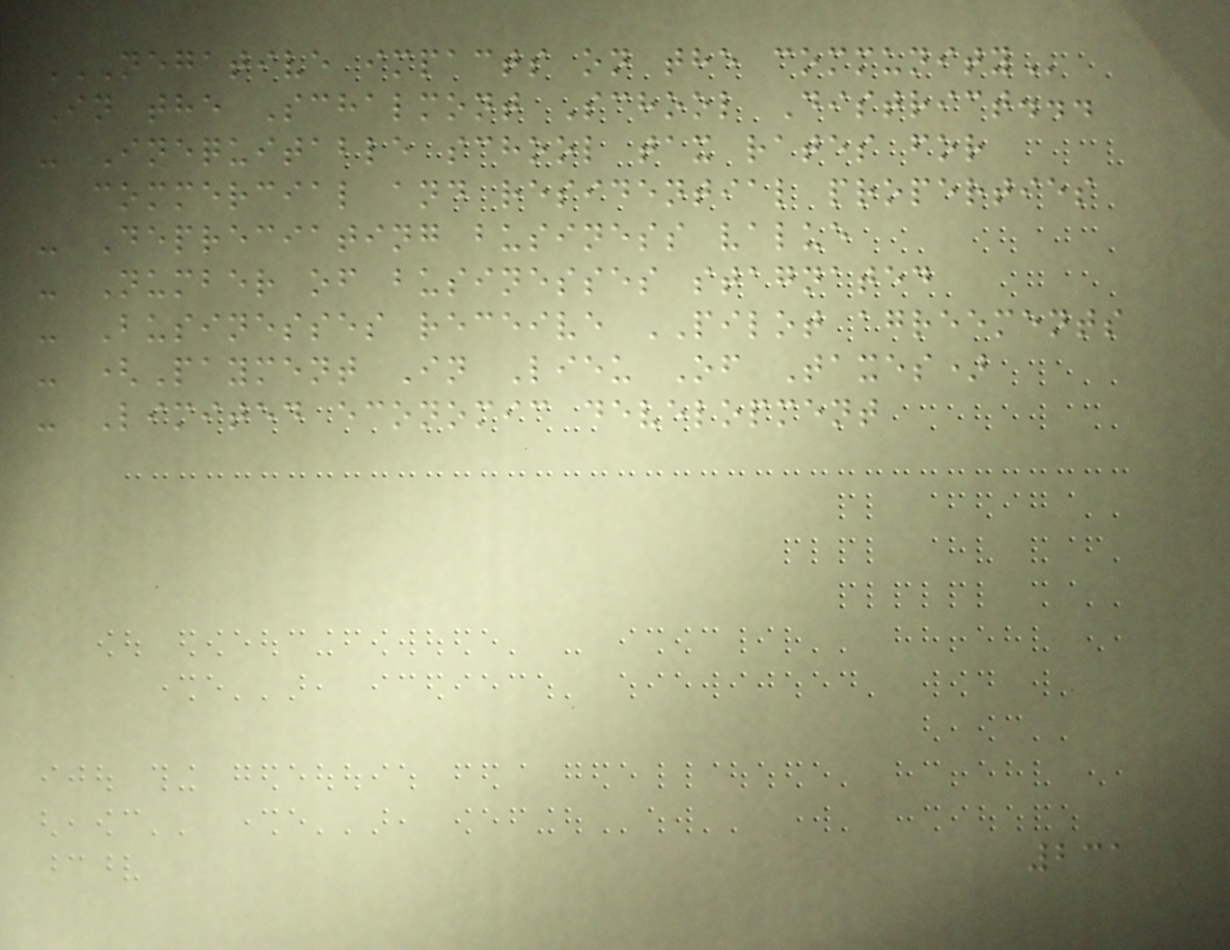NEGATIVE IMPACTS ON THE COMMUNITY
In the Schalmont School District...
- Inequitable school tax rates for
commercial and residential properties
- Depreciating business value
- Number of businesses stagnated
- Businesses receive PILOT agreements
- (Payment In Lieu Of Taxes)
- Limited economic development
231
